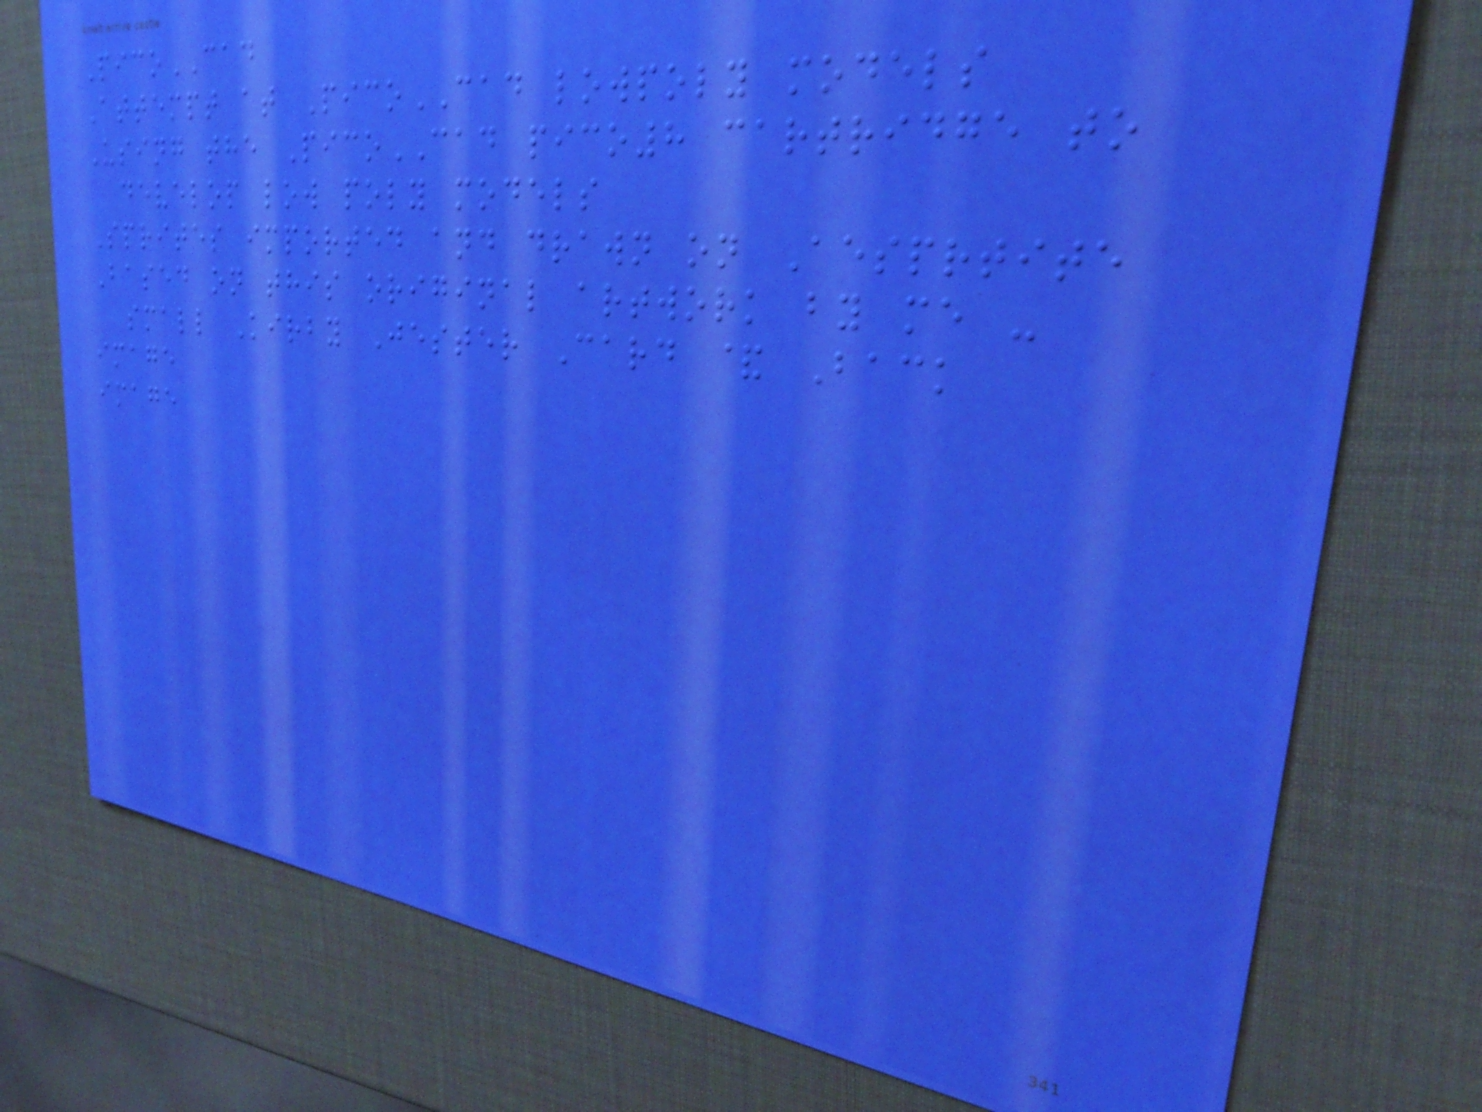PicoCAD
Attempt at PicoCAD lowpoly models
Using the PicoCAD pico8 cartridge to
develop low poly models
Sprites imported and drawn on Aesprtite
Based on this original artwork by me -
small Kirby Jester Card & Back
image
image
